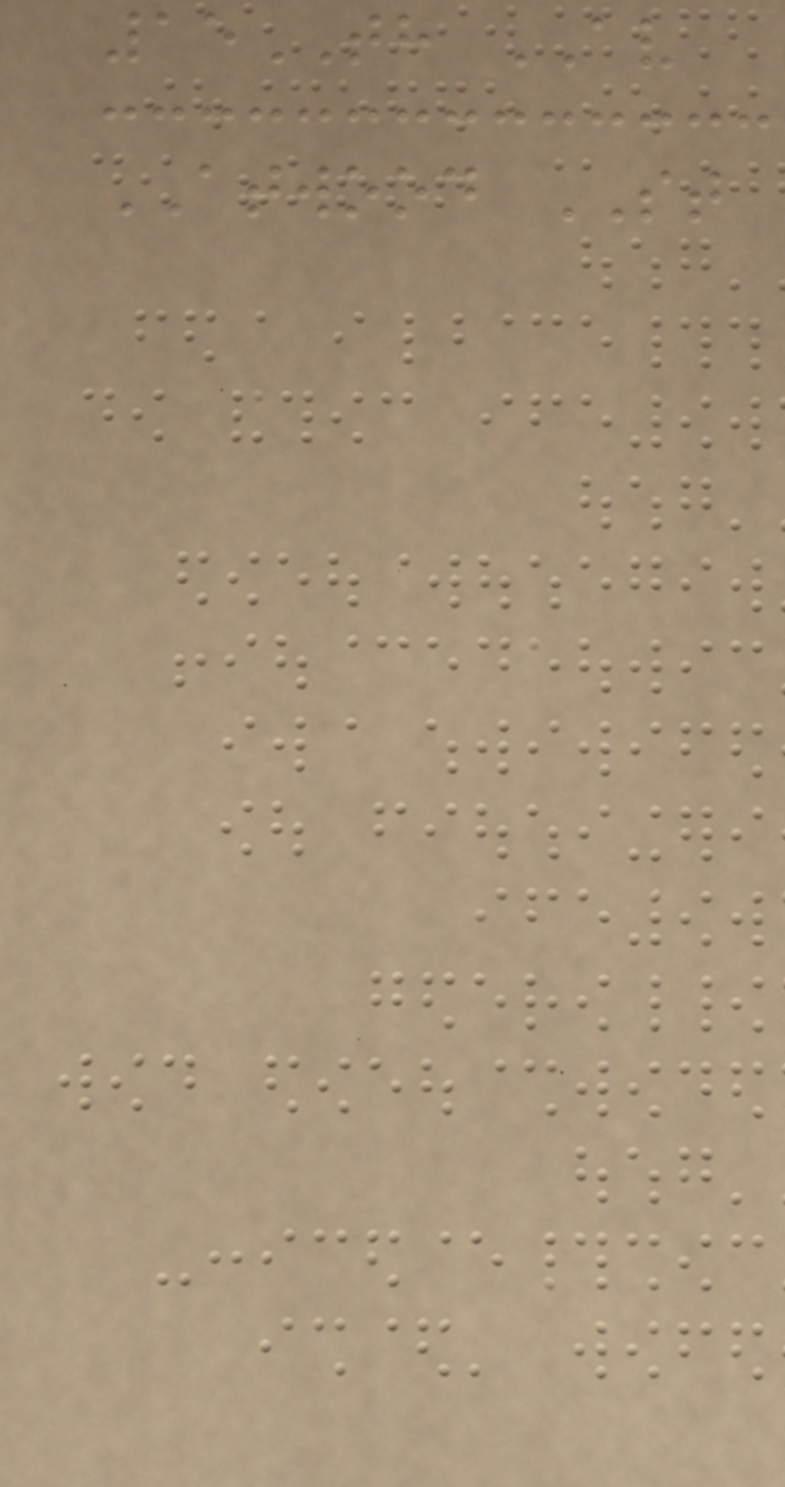15TH AV
ATWOOD ST
